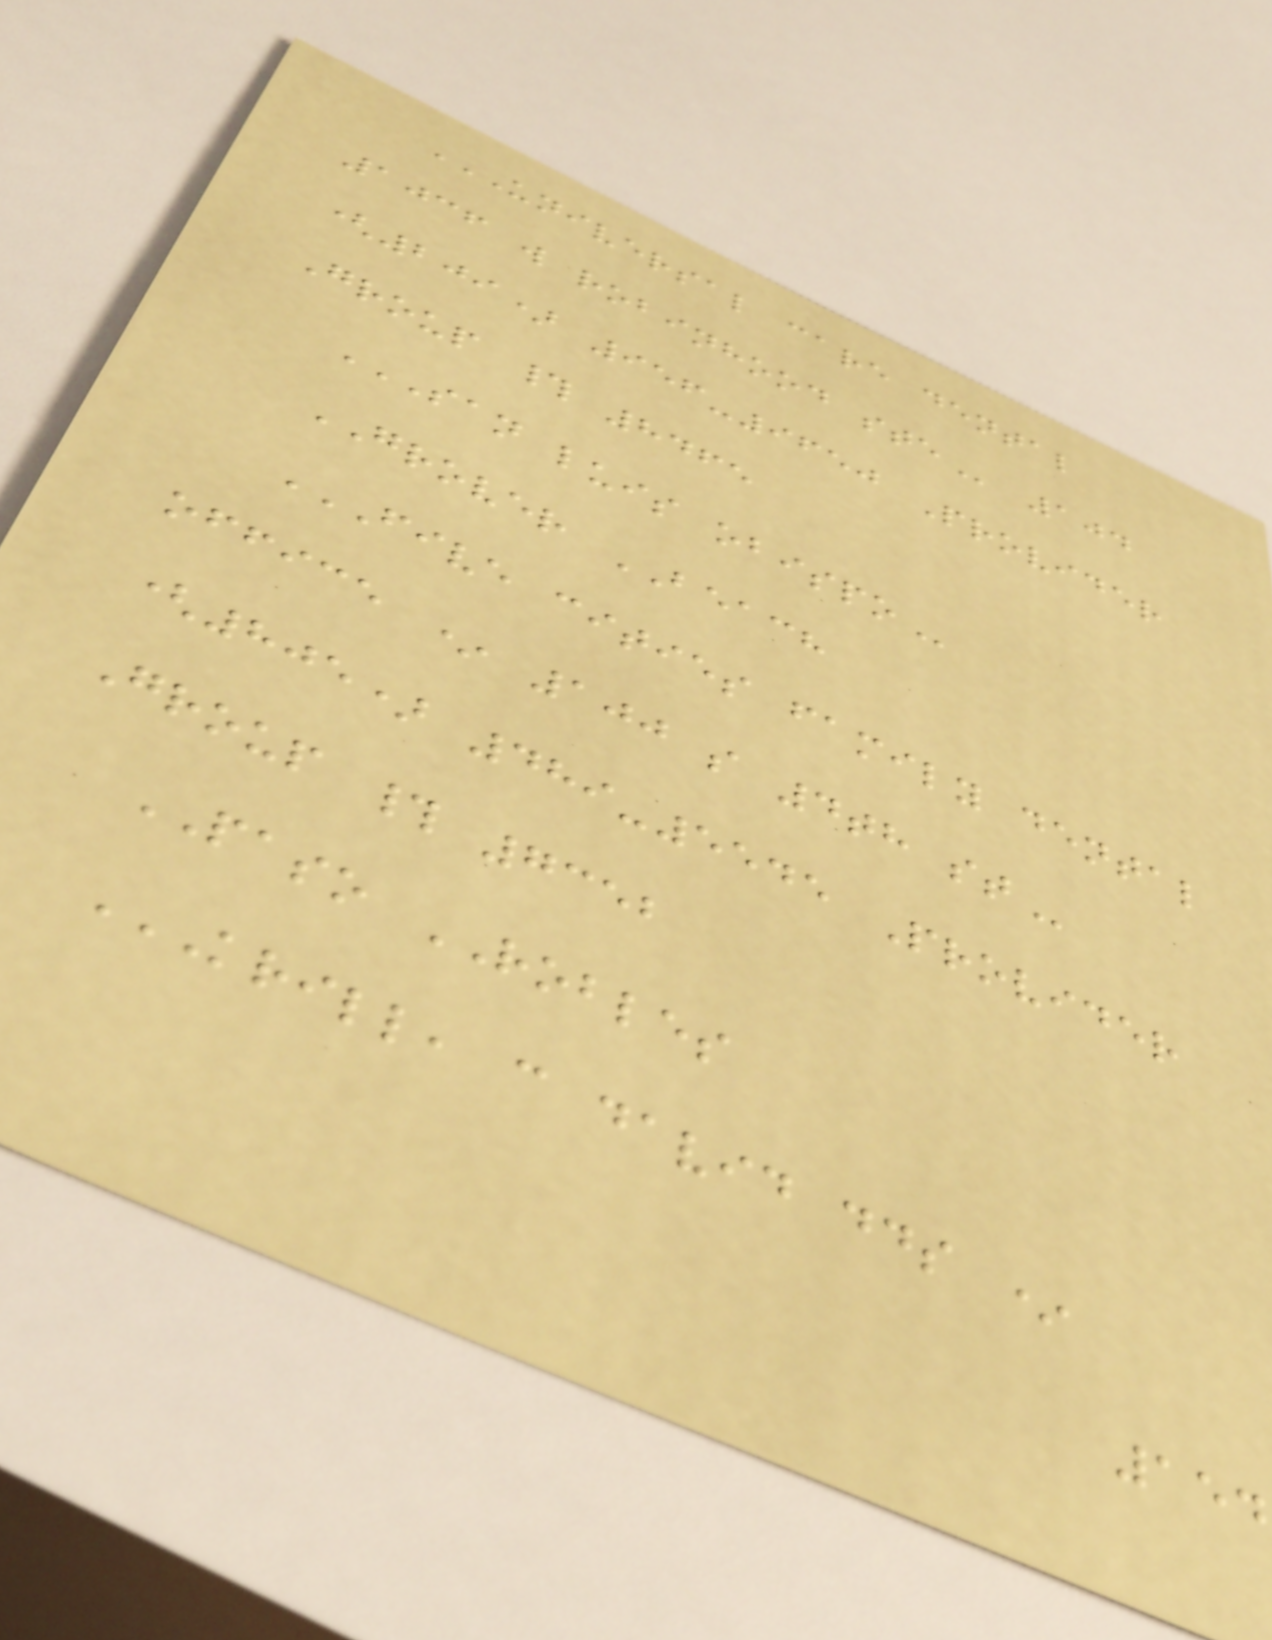UNIVERSAL CARE DENTAL
1036 W ROBINHOOD STE 104
(209) 956-9650 Provider
Group # 8465
SAN LUIS OBISPO
GROVER BEACH
FIVE CITIES FAMILY DENTAL
OFFICE * 100 S 4TH ST
(805) 489-5545 Provider
Group # 7352
PASO ROBLES
KRILL, C DAVID DDS *
154
